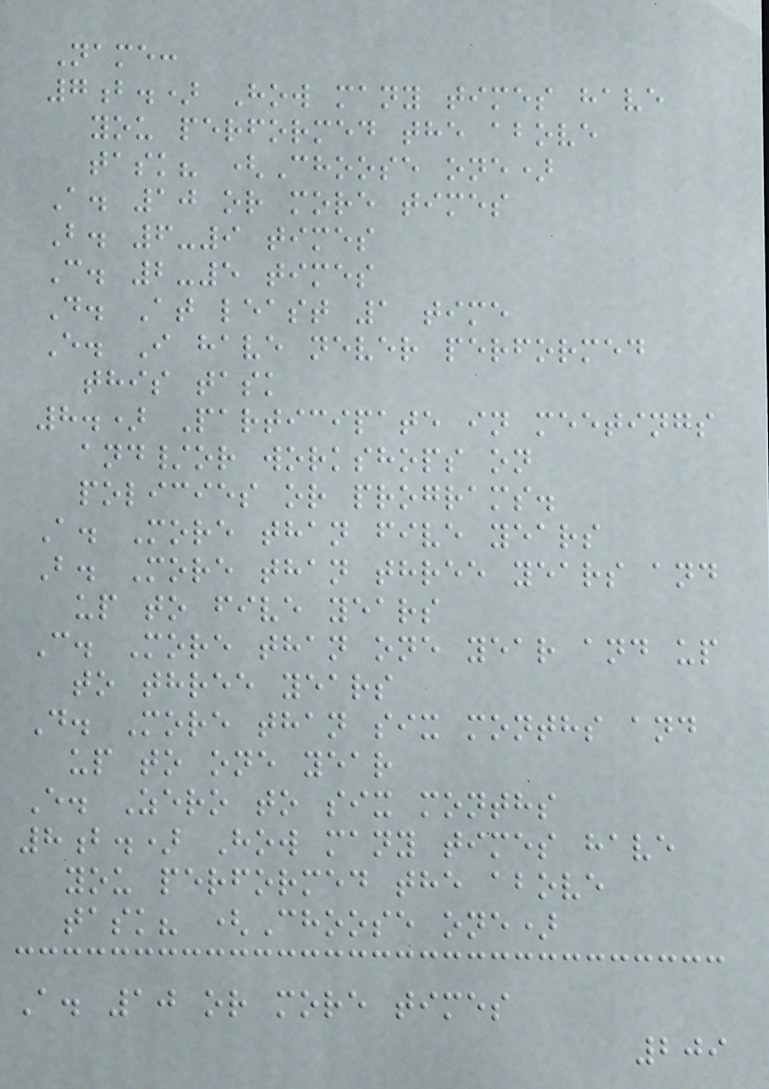Name:
7b.) How many times have
you performed the above
task? (Choose one)
A. 10 or more times
B. 6-9 times
C. 2-5 times
D. At least 1 time
E. I have never performed
this task
8.) Participate in meetings
and/or workshops on
policies or programs.
A. More than five years
B. More than three years and
up to five years
C. More than one year and up
to three years
D. More than six months and
up to one year
E. Zero to six months
8b.) How many times have
you performed the above
task? (Choose one)
A. 10 or more times
209
